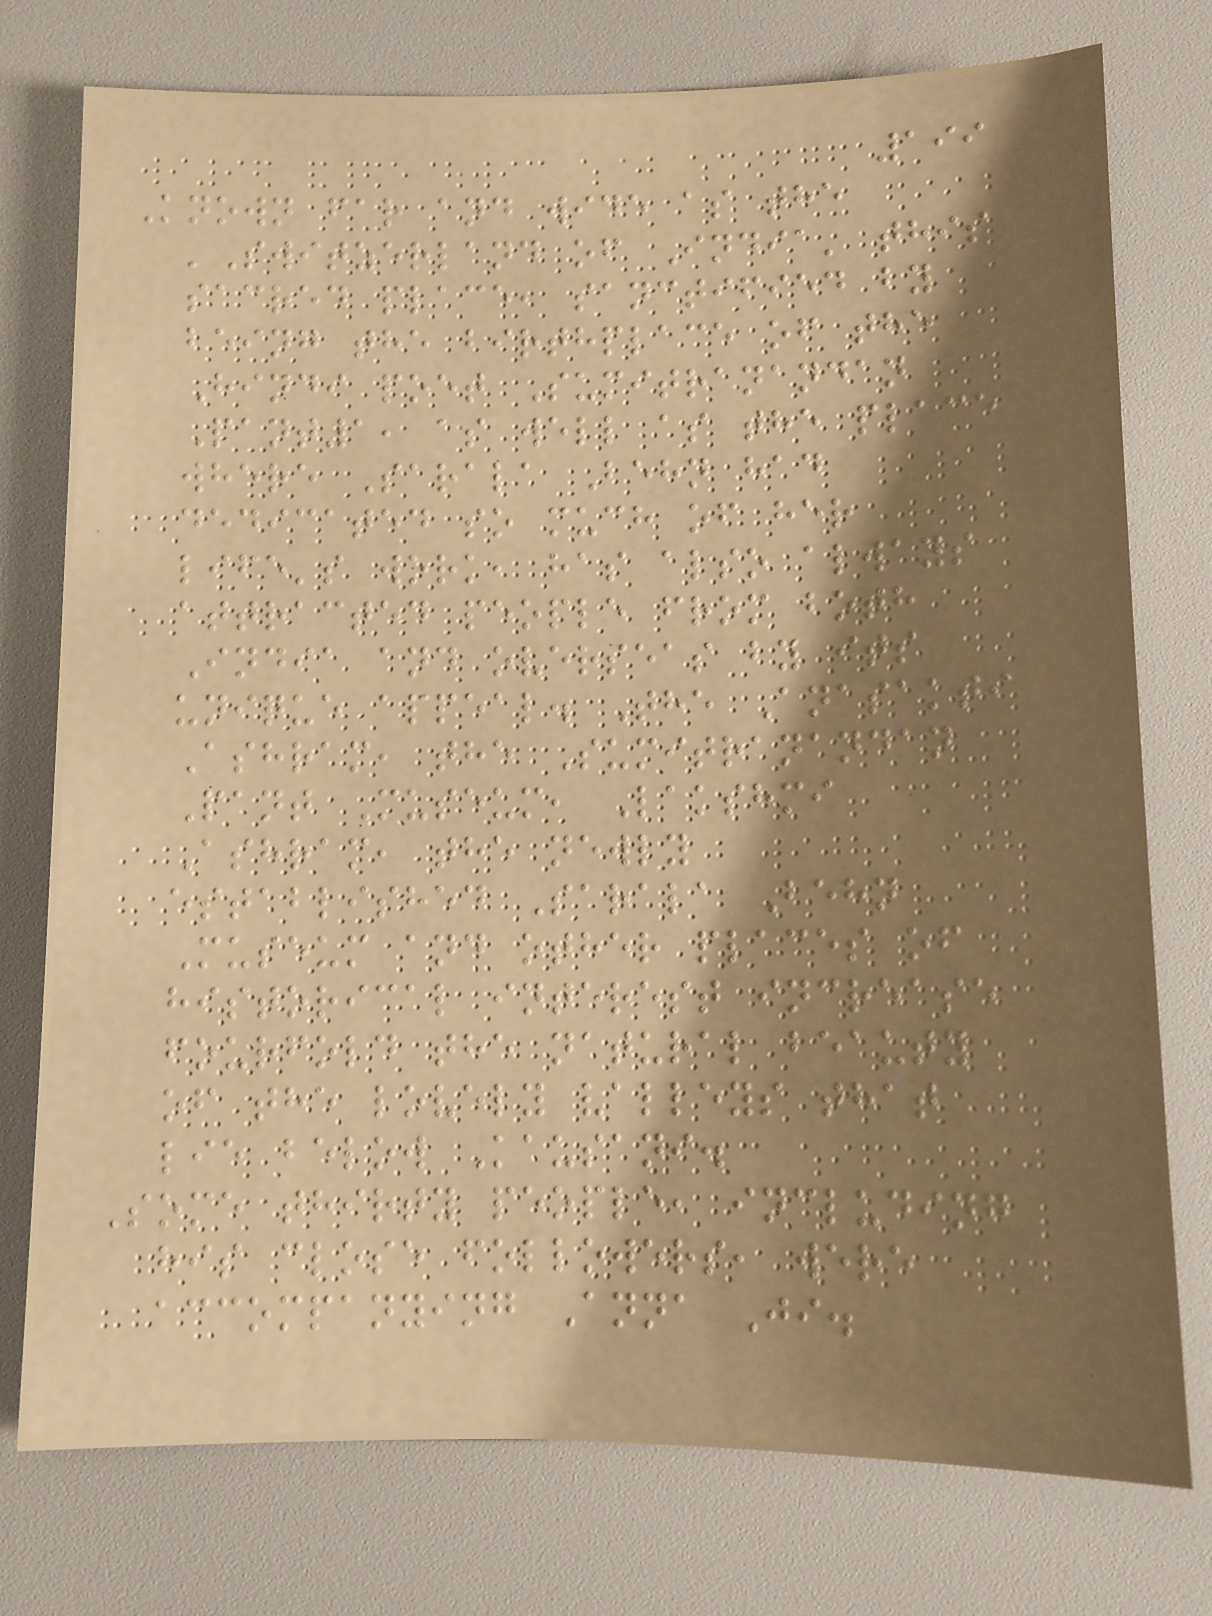199
Known far and wide as the
'Switzerland of India' this
sacred place, sanctified by
being the birthplace of the
Hindi poet Sumitranandan
Pant1, as well as the place
where Sarala Behn had
dedicated so much of her
life's work, has also always
attracted people from both
India and overseas by its
unique appeal. The Anasakti
Ashram, the Sumitranandan
Pant Museum, Lakshmi
Ashram, the newly
established Sarala Behn
Museum and other places of
historical interest increase
fourfold the natural beauty
of the lovely valleys that
lie below Kausani.
Some thirty people, including
his close followers, were
accompanying Anna Ji.
